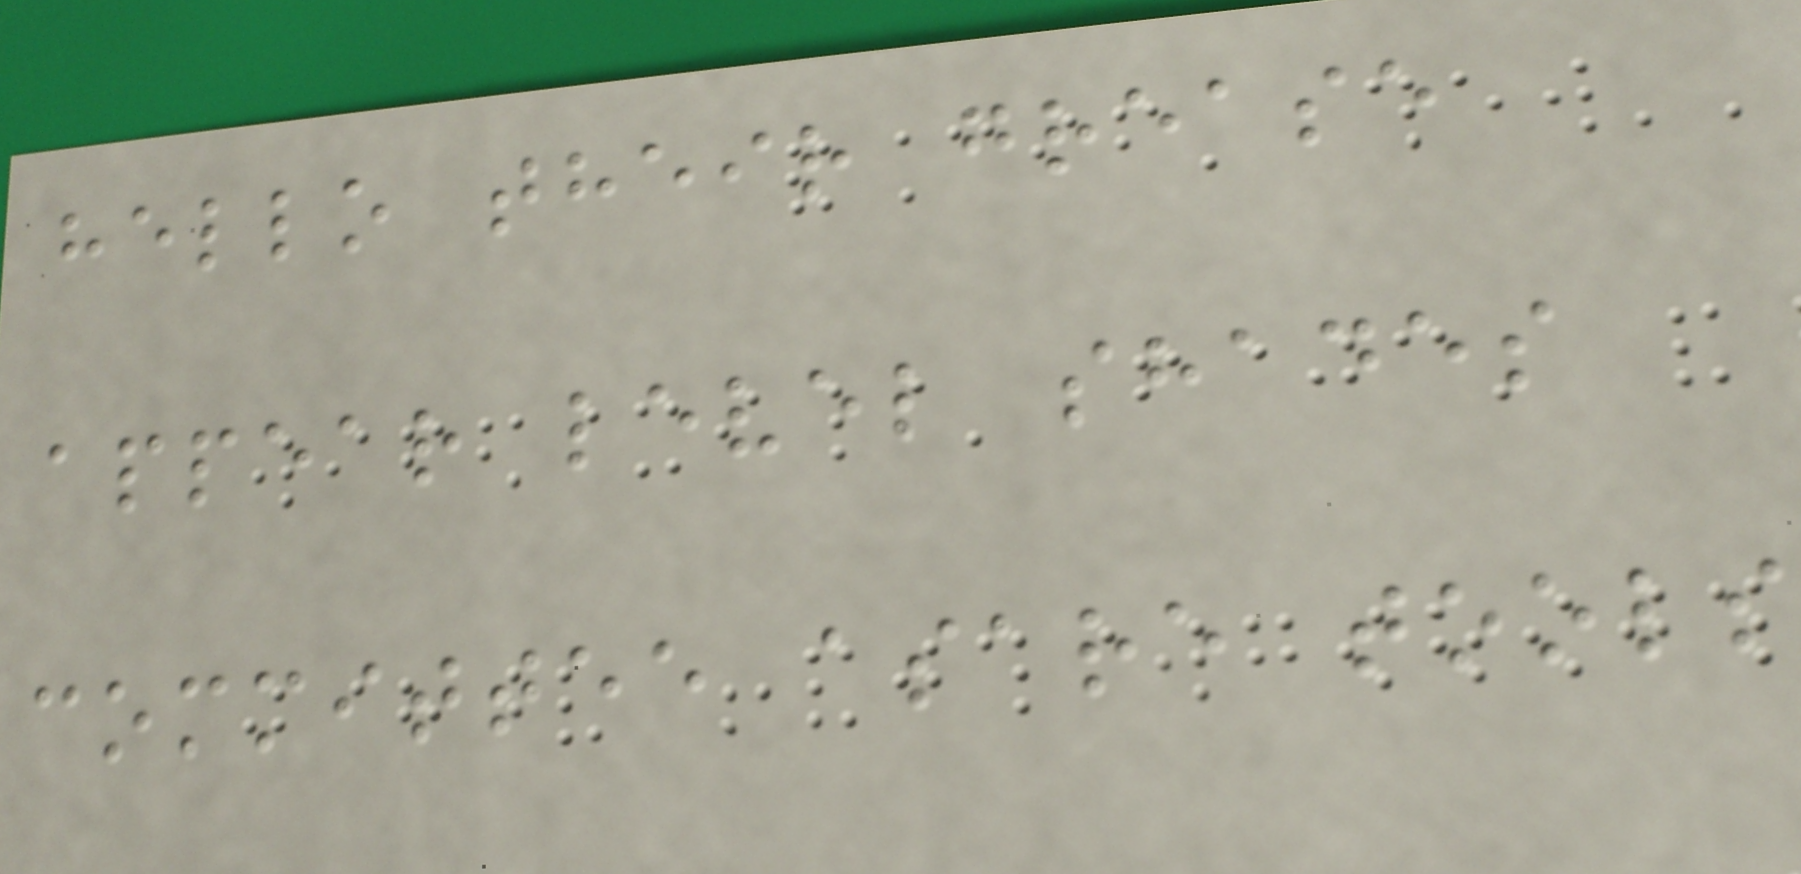hello their grease
appear level shades
committee asare tools
